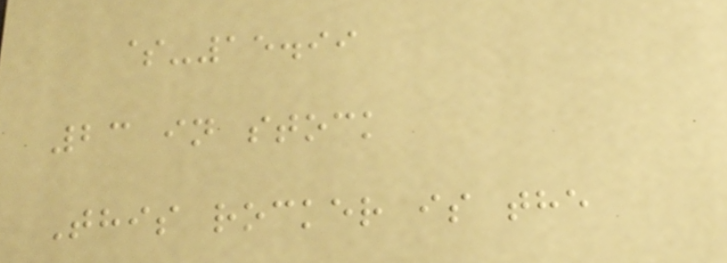$-15.99
23 in stock
This rocker is the
